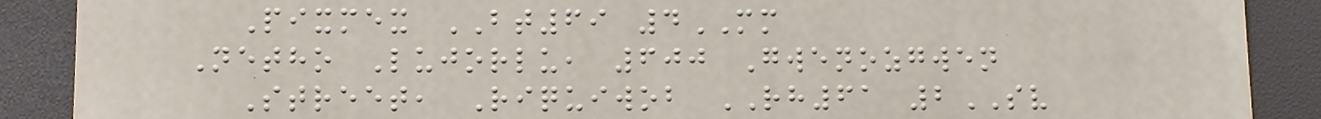Pixmex BT69 4MM
Netho Lujorlu, 600 Gwenozgwen
Street, Riquiwob RH61 2SV
